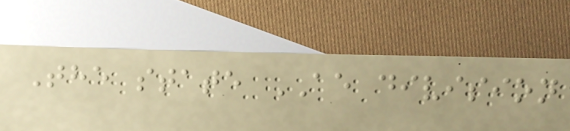The state AE division
